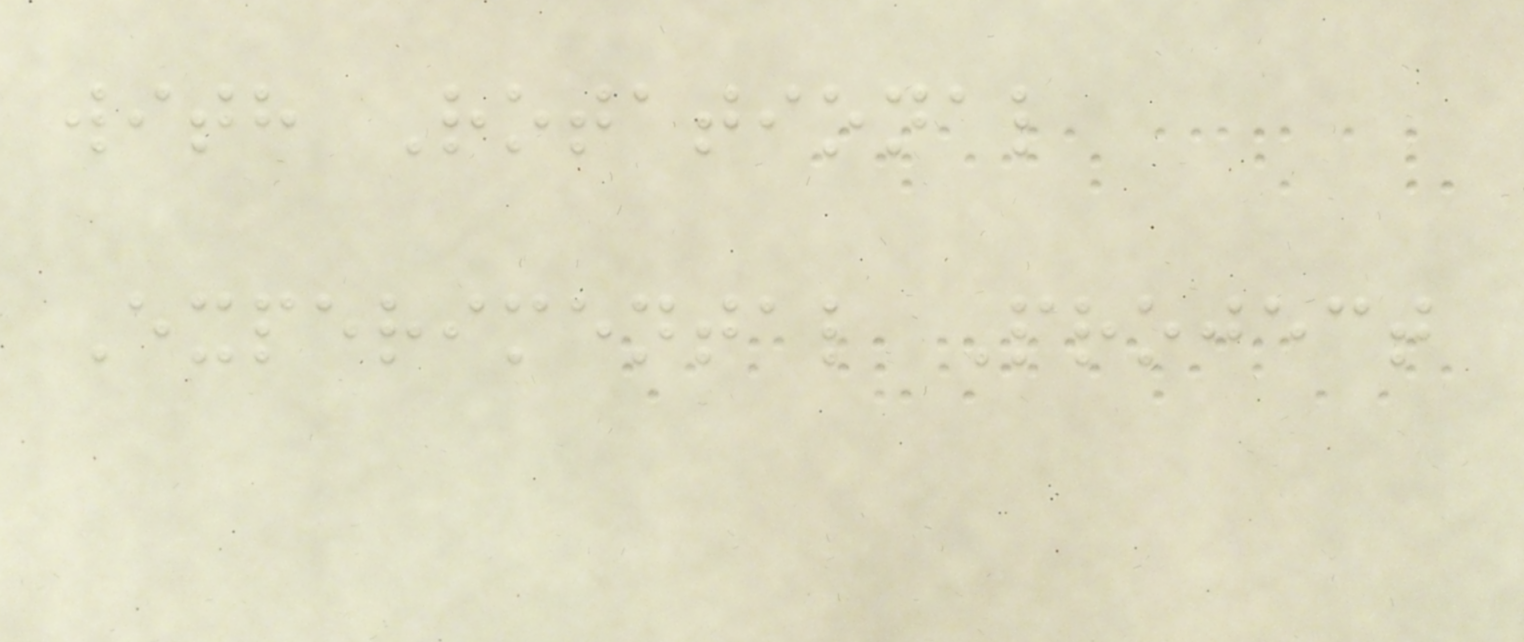with Rotational
Experimental Project
